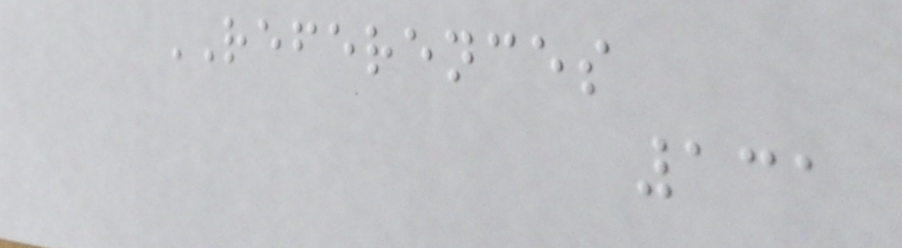REFERENCES
131
